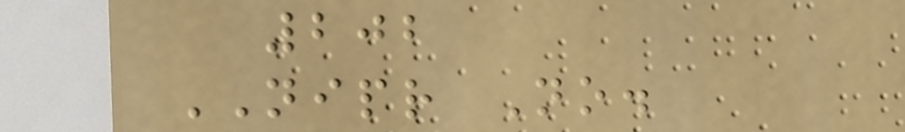202
NIPR No.
